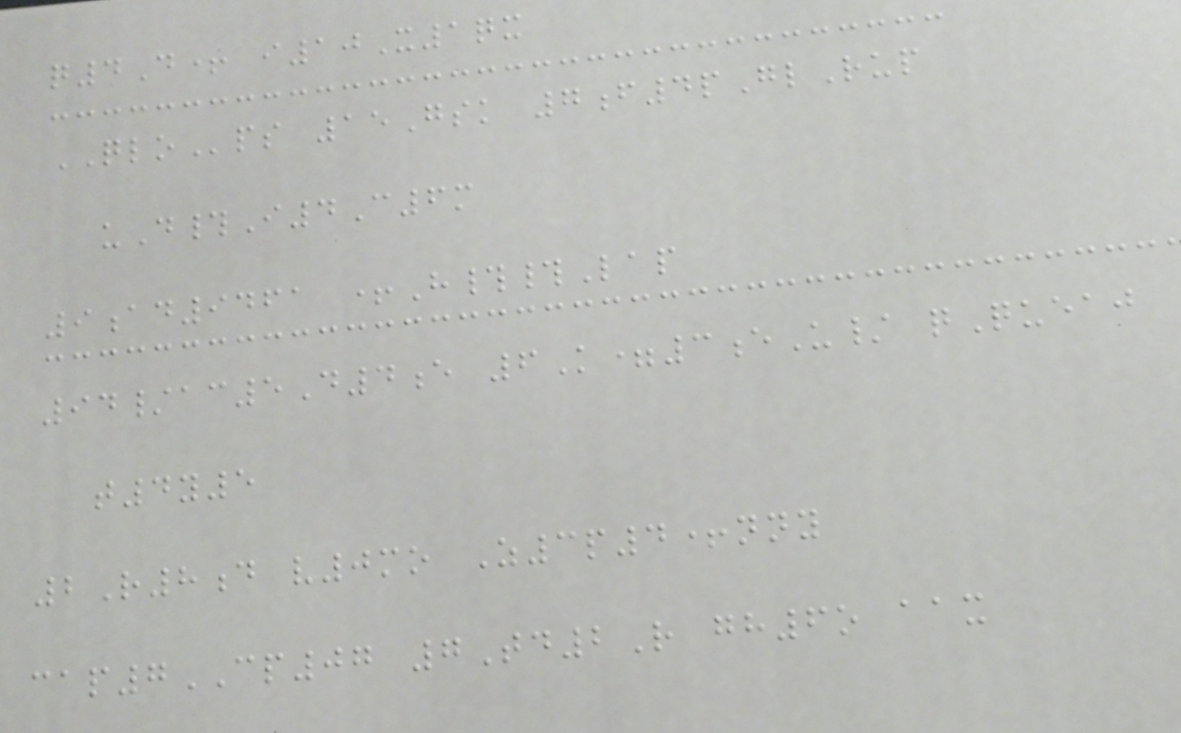q4D+ i10X1qx
QLOps 15Gsk 7f4pGlRup
uD#I4C6m
9ad9461 +H##Lap
94/ac5D4e 6K=3eU/ qQueaj
t4y5
2R8d v0mo Z3p4+nny
cap7CP07 7Td2R gh6o aax
